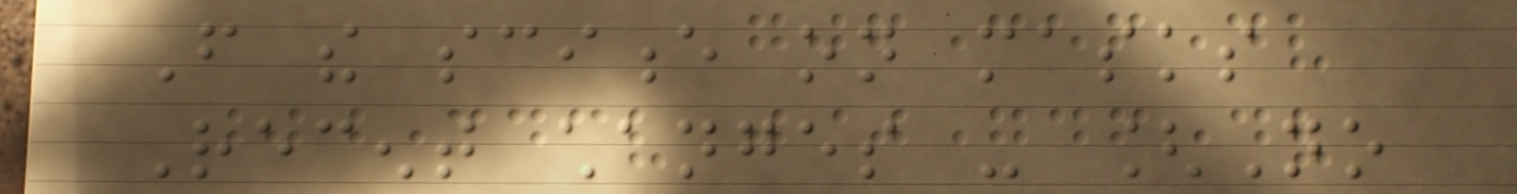From the science on masks
Recent changes - [No
